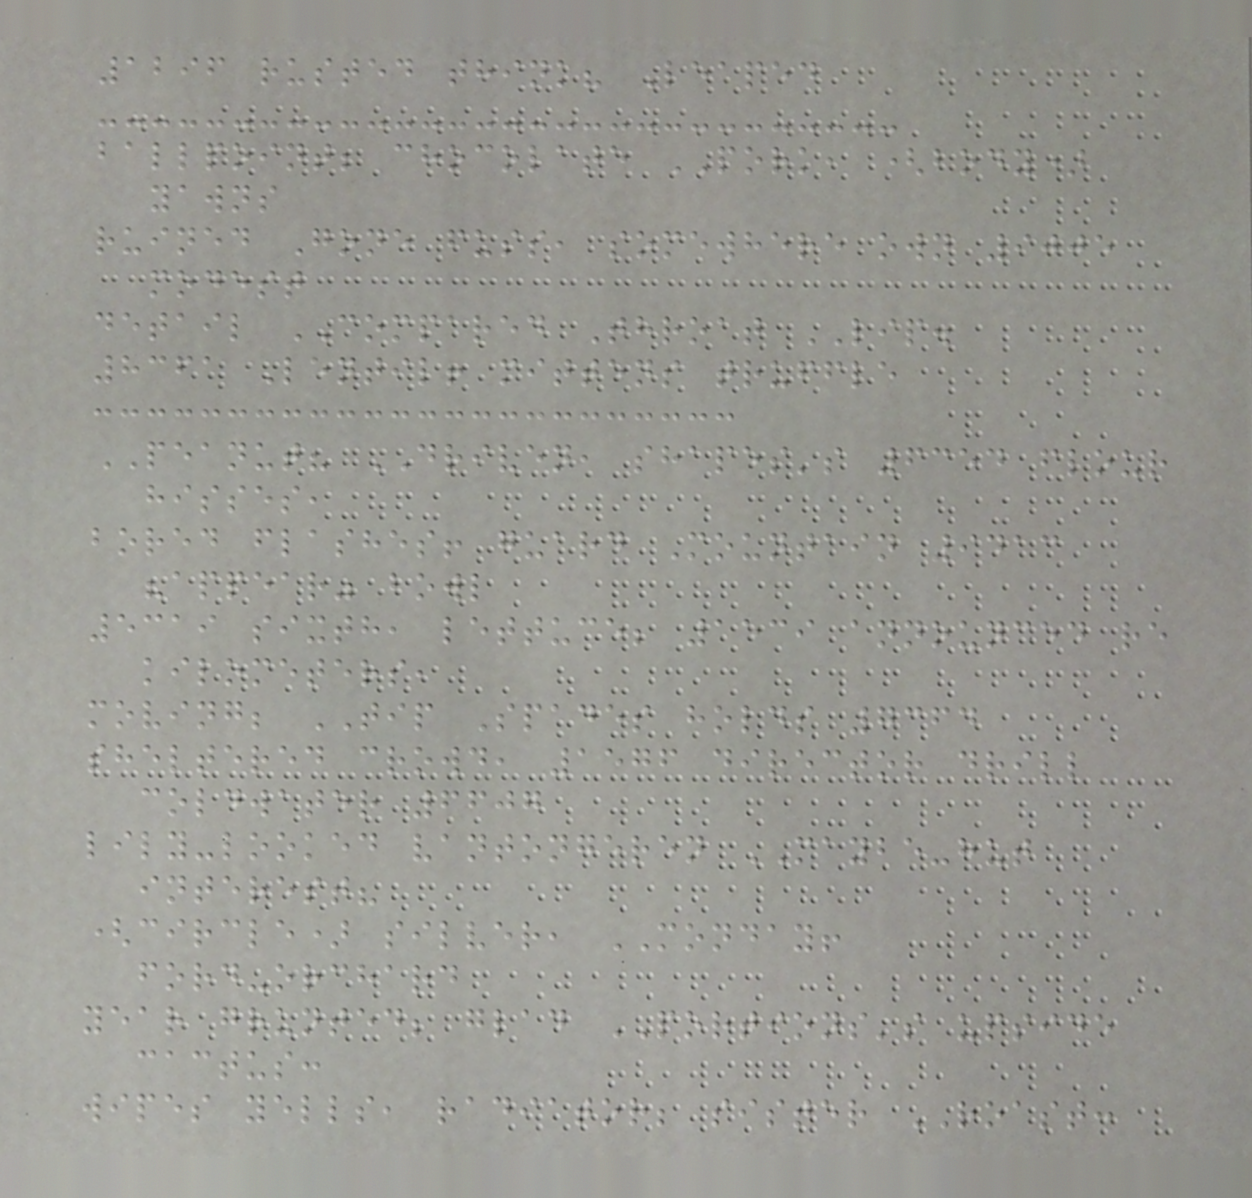1296 rusted think? Leaped
ballpoint; chocolate PORK, (body)
yawns
ruined Gone fuss, somewhere own 9005
modest
detail COMPARED Throat LIP.
8361 Lentil! mittens truffle
PEANUT? DRIVEN, shapes's 6354 flour
hisses,
bored flashes! guard Mountain 9413
"appear" bowl
5319 sixth, lettuce; 1539 announced re
kilometers,
moving; TIP Spades holds 7364
sheltered crowd, 1576 director drill
coldwater 6607
lily-looked vantongeren MAYBE-hut
interest?
(circle) silver, MONDAY!
ford-orchard
year grunted; glad PORTIONS's upside
cactus:
wipes yells, radiator; sister ROAST:
